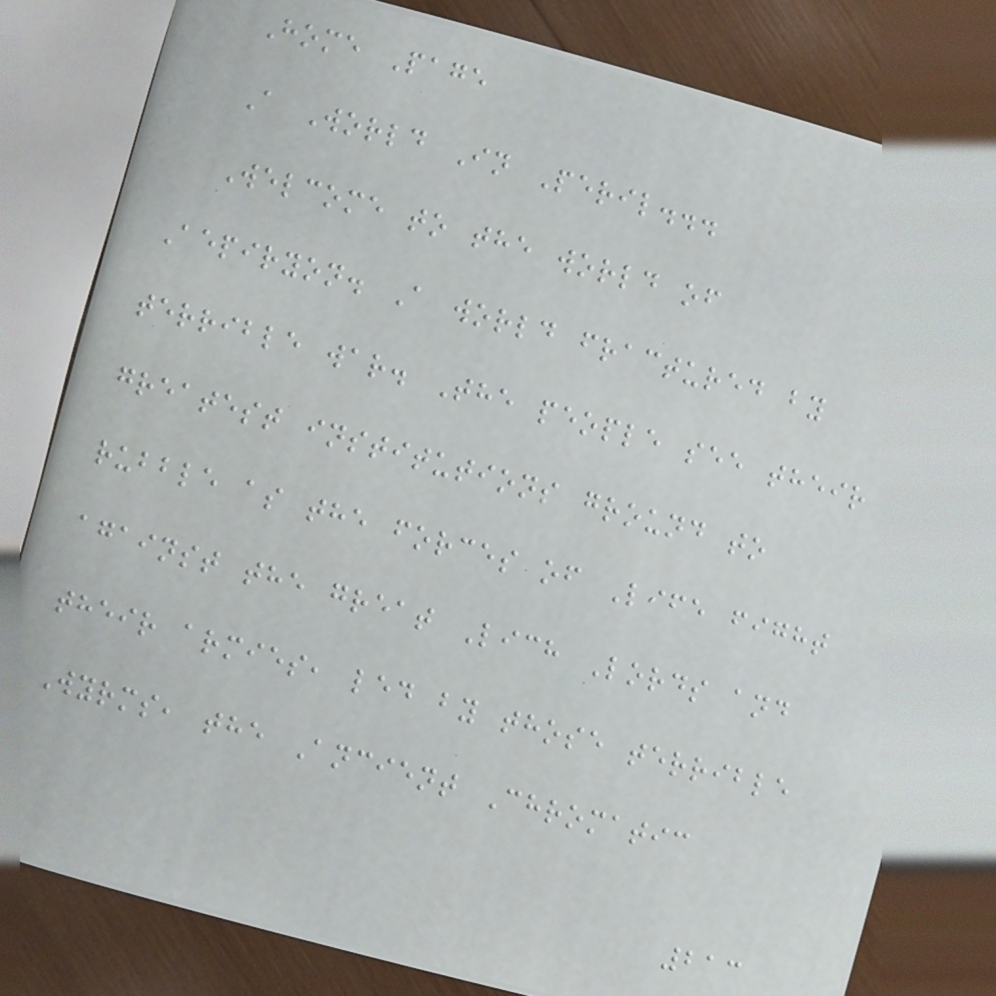Home Page
A World In Peril...
Welcome to the world of
Aepiryon. A world fractured by
terrible war. The people see their
greatest institutions ground to
rubble as the forces of Life fight
against the great Lich Lords and
their armies, led by those terrible
Wyrms, the Ancient Chromatic
213
